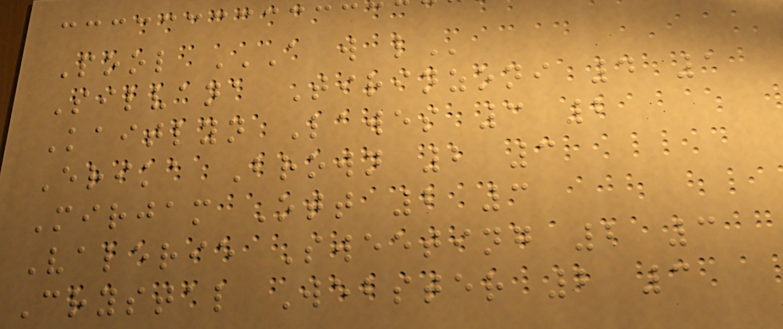Pool A W L
Silvana Tirinzoni 4 1
Kaitlyn Lawes 3 2
Erika Brown 2 3
Mirjam Ott 2 3
Valerie Sweeting 2 3
Crystal Webster 2 3
